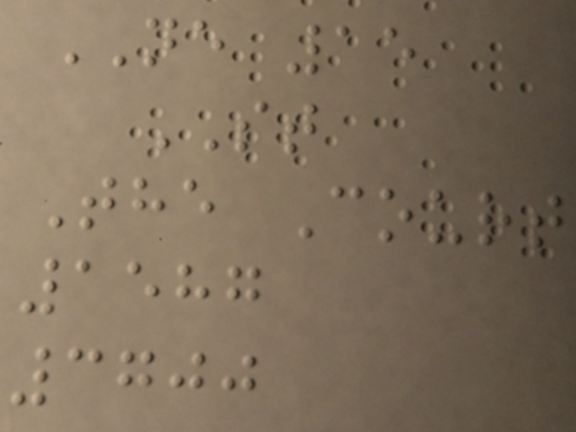NE 15
ST
The Court
1587
3700
